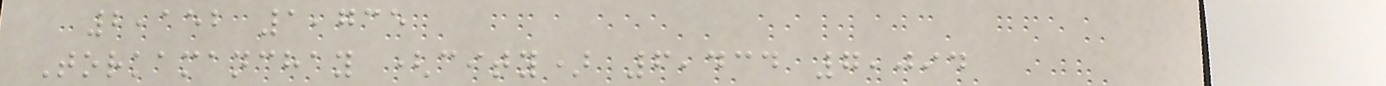2,152 1,735
Torkamanchay (city) 6,434 7,094
